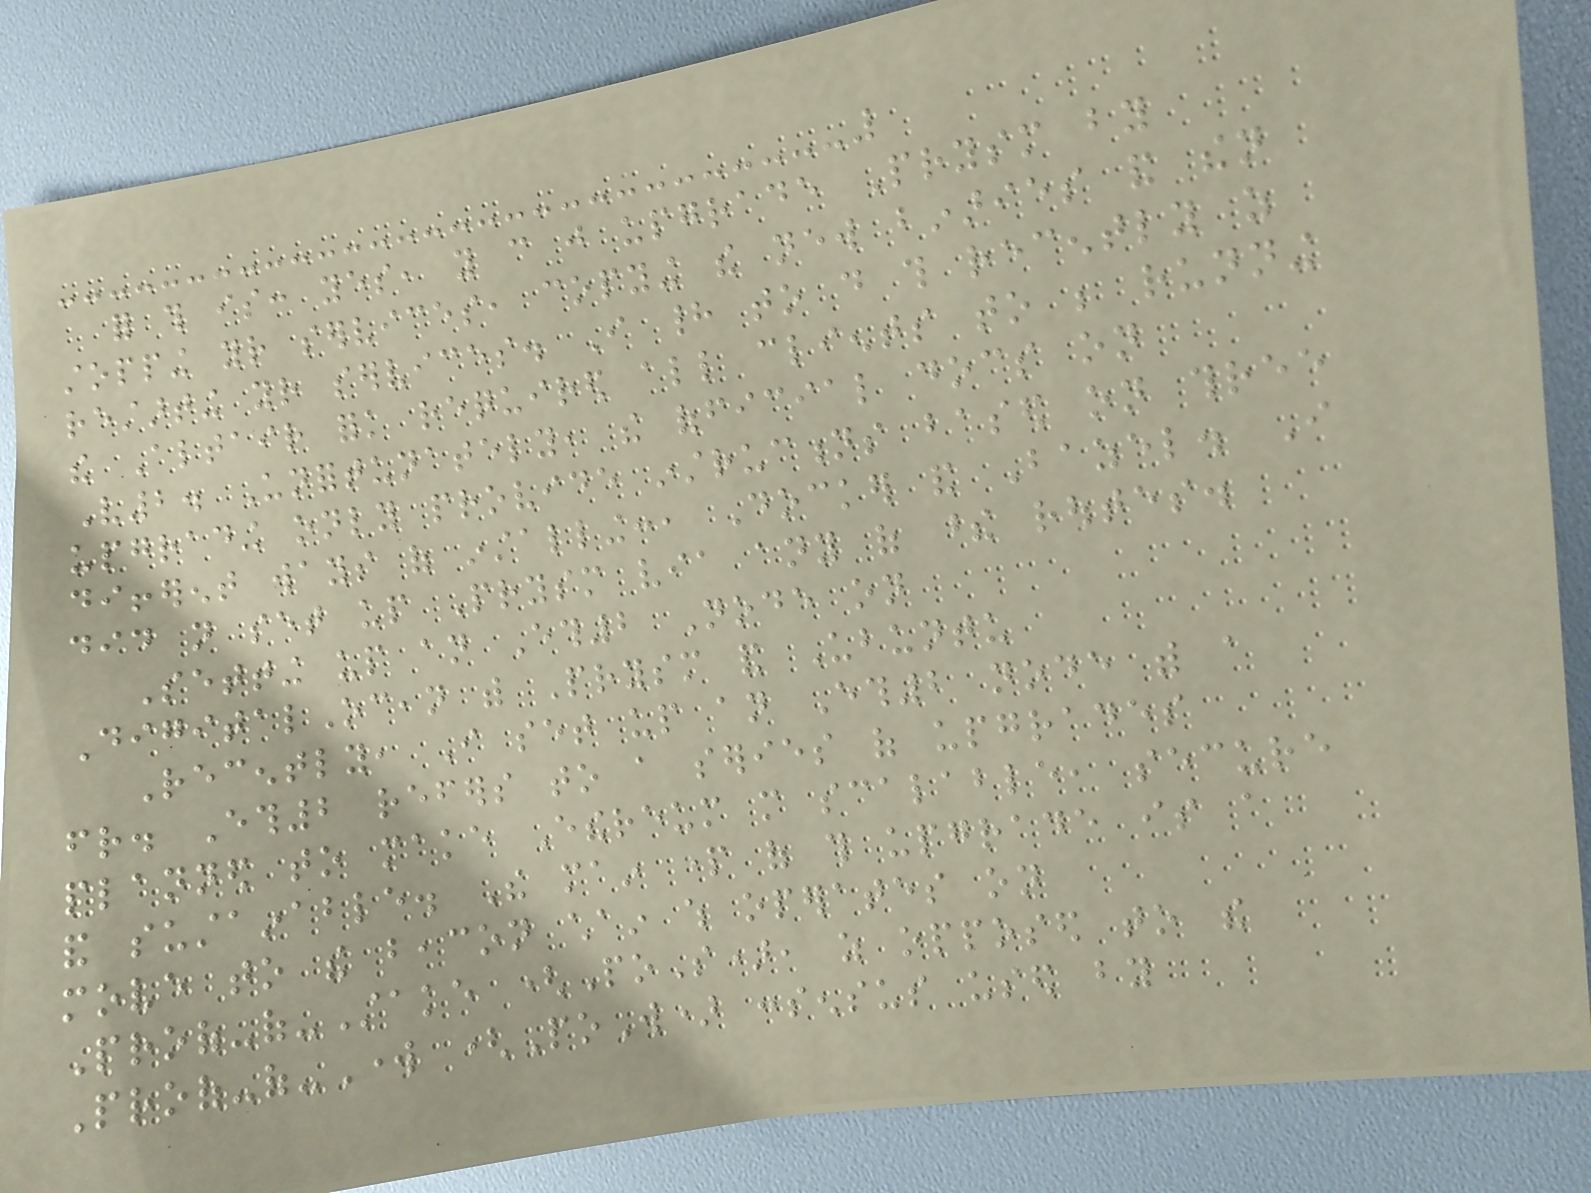for this is: yes, you can just upgrade Prysm by
stopping your services, copying the new binaries and then
restarting your services. I had to do this recently as
the Altair fork required all clients to be running
V2. Unfortunately, the official docs on
upgrading only provide instructions based on three
different ways of installing:, Docker and Bazel. I
did not set up Prysm via any of these routes.
Setting up an Eth2 Node on
DigitalOcean with Prysm and Ubuntu
Recently, I set up an Eth2 node with a
friend. Eth2 refers to a series of upgrades
planned to make Ethereum more scalable, secure
and sustainable. The main part of this upgrade is a
move to the beacon chain which operates on
Proof-of-Stake (PoS), as opposed to the
Proof-of-Work (PoW) consensus used by
